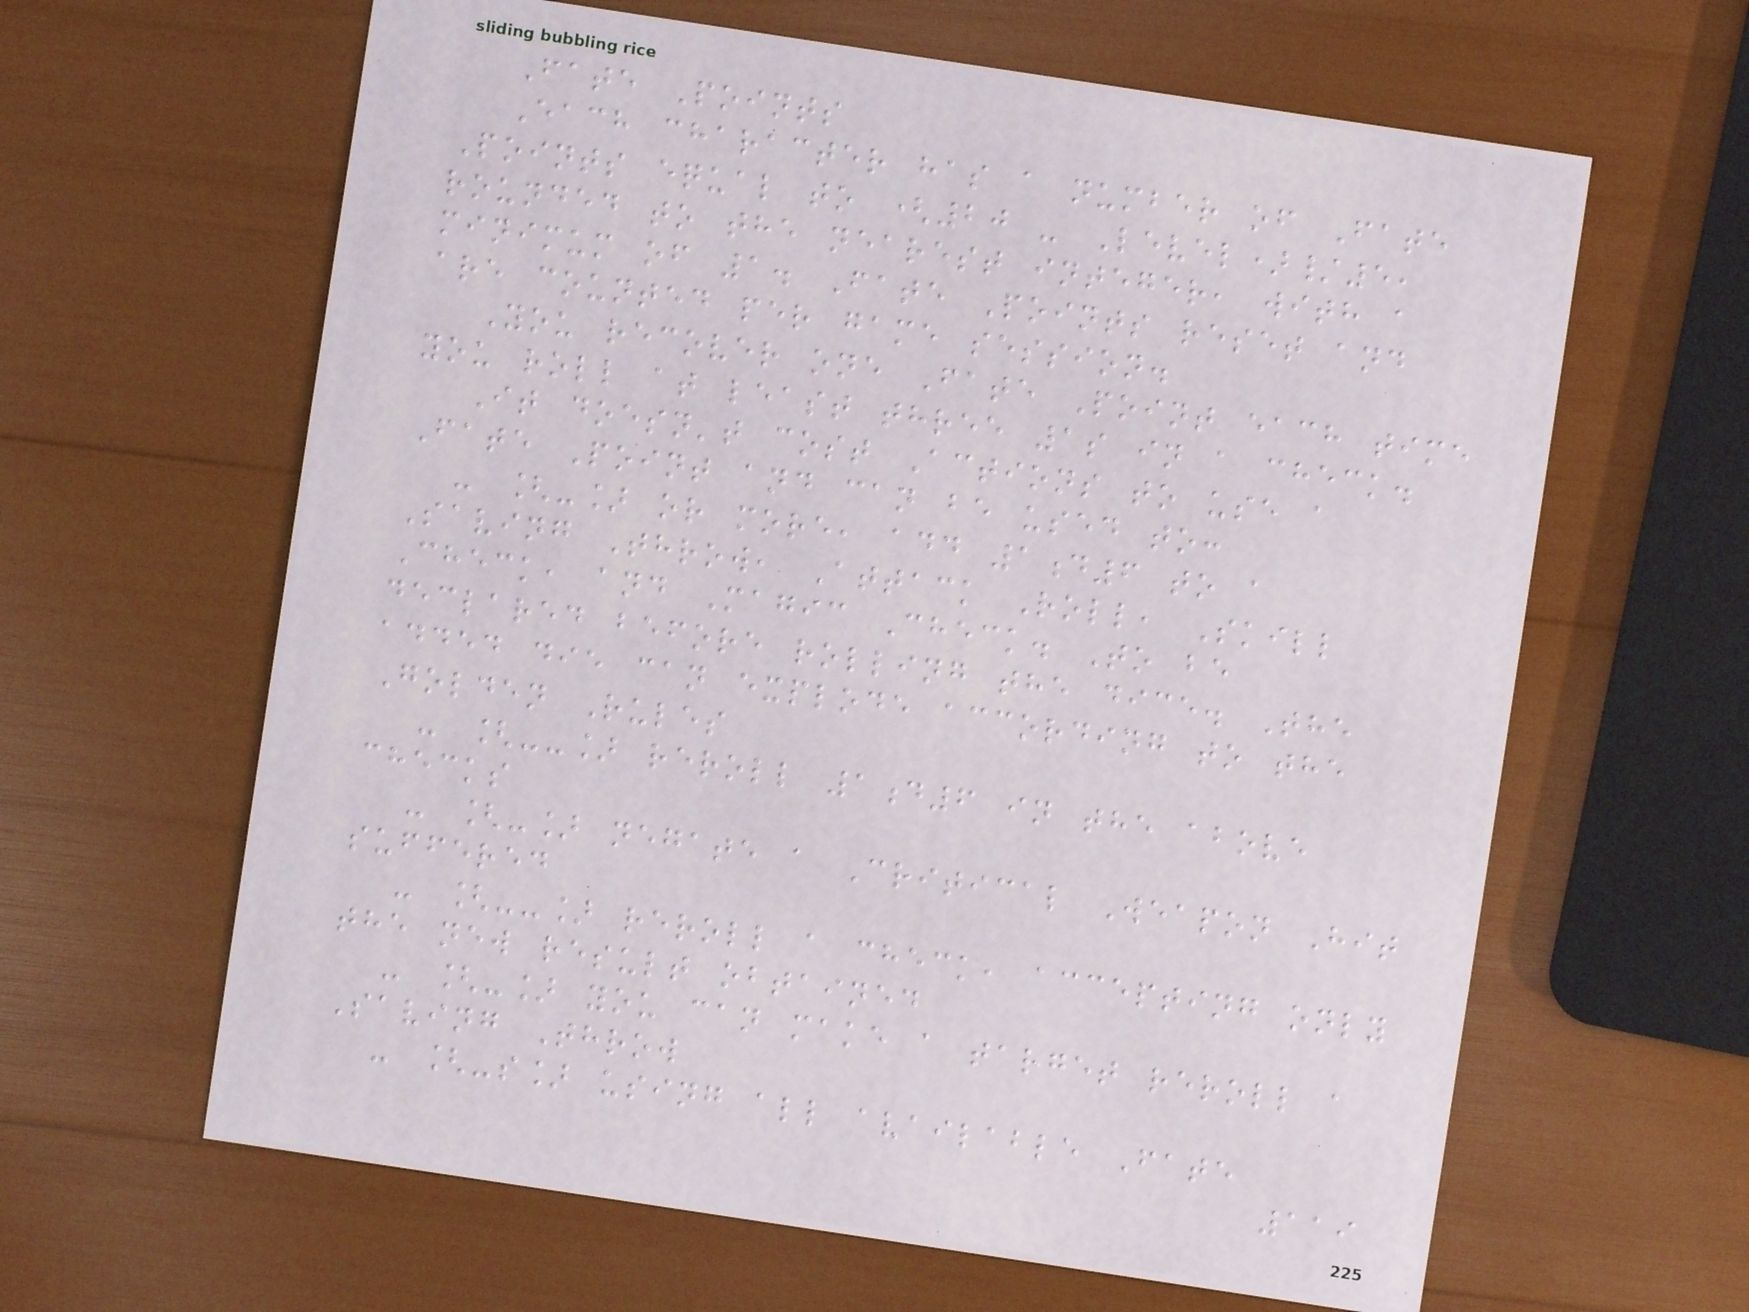Fate Points
Each character has a number of Fate
Points equal to (20 - Level)/5,
rounded to the nearest integer, with a
minimum of 1. Fate Points reset and
are counted per game session.
You recover one Fate Point each time
you roll at least three 1s in a check.
It doesn't cost Actions to use a
Fate Point and can be used to:
- [-] or more, add 1d6 to a
Saving Throw, Attack Roll, Skill
Check, and Magic Check. To be
declared before rolling the dice. The
added die can explode according to the
Golden Rules
- [--] reroll 1d6 in the above
checks
- [-] negate a Critical Weapon Hit
suffered
- [--] reroll a check, accepting only
the new result obtained
- [-] you can make a target reroll a
Saving Throw
- [-s] using all available Fate
119
